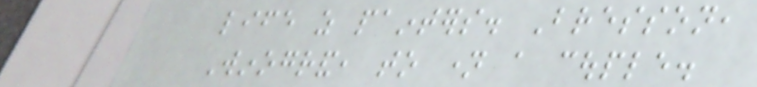life as painters. Bresson,
Winogrand, to name a couple.
